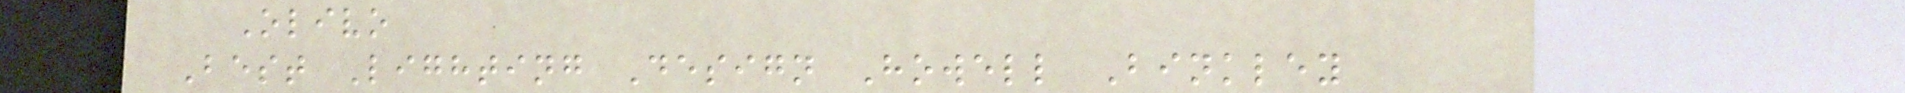Olivo
Best Lighting Design Howell Binkley
